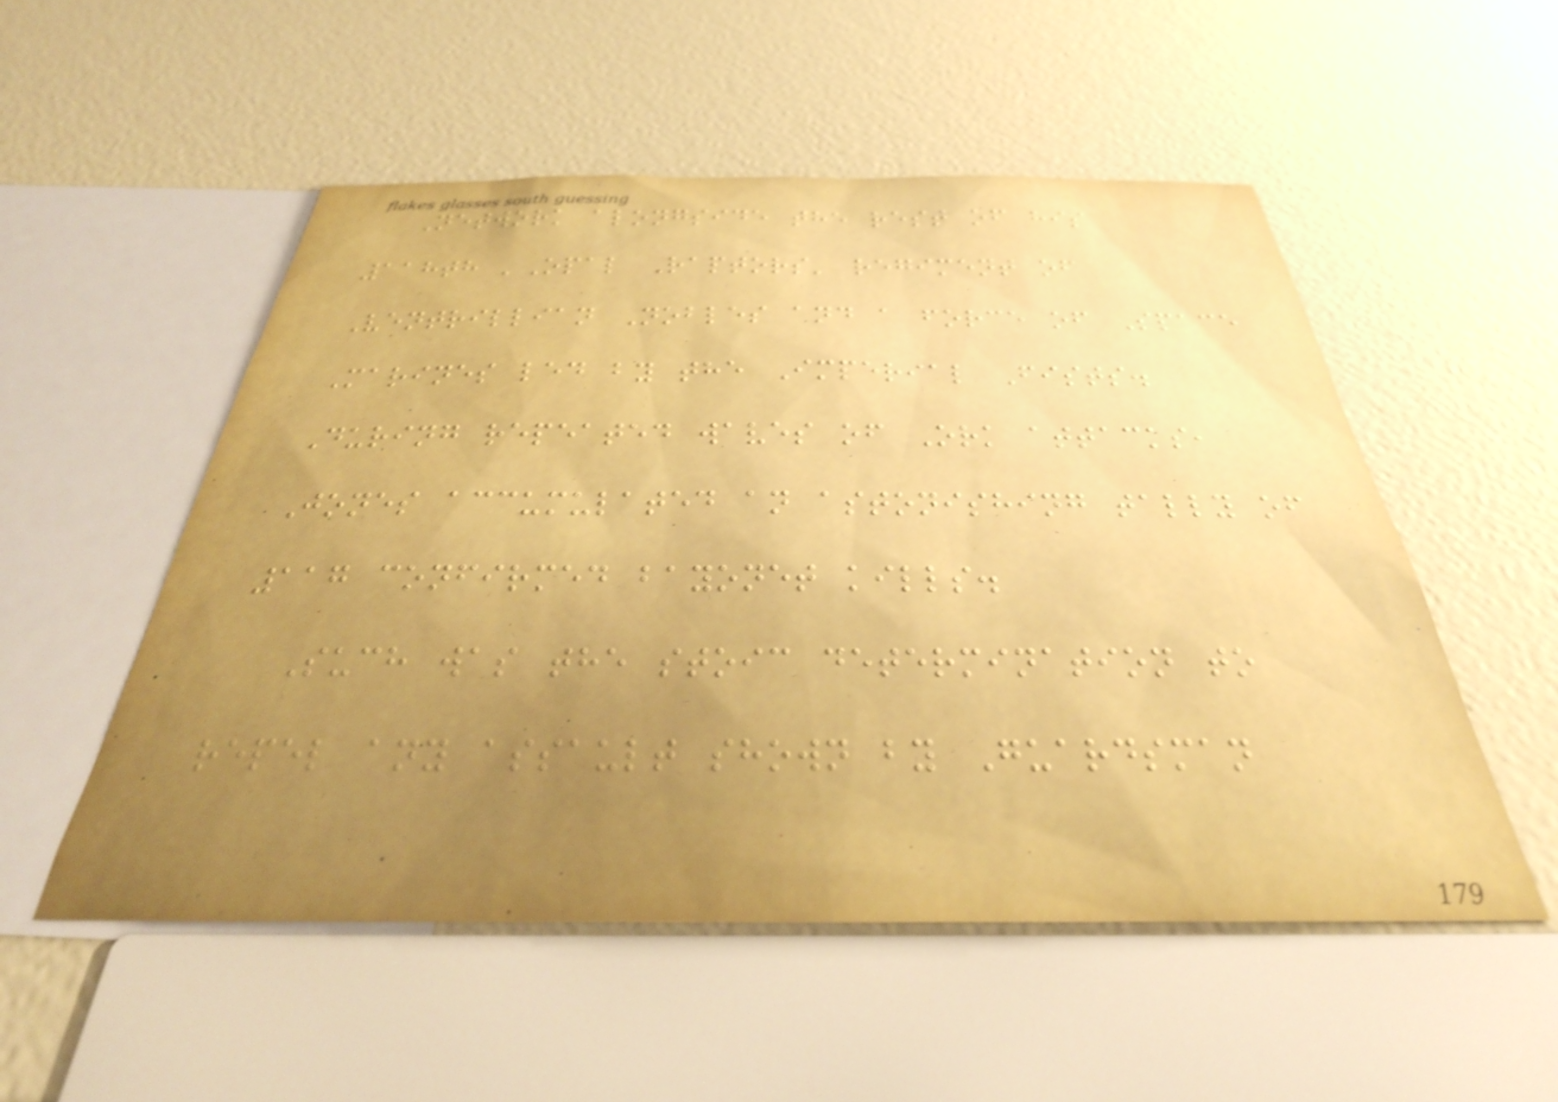Network alongside the rest of his
118th 'Opal Raptors' regiment of
Ventrillian Nobles and a force of Space
Marines led by the Imperial Fists.
During repeated waves of Ork attacks,
Jones accumulated an astonishing tally of
117 confirmed bayonet kills.
Such was the stoic determination to
repel any assault shown by Guardsman
